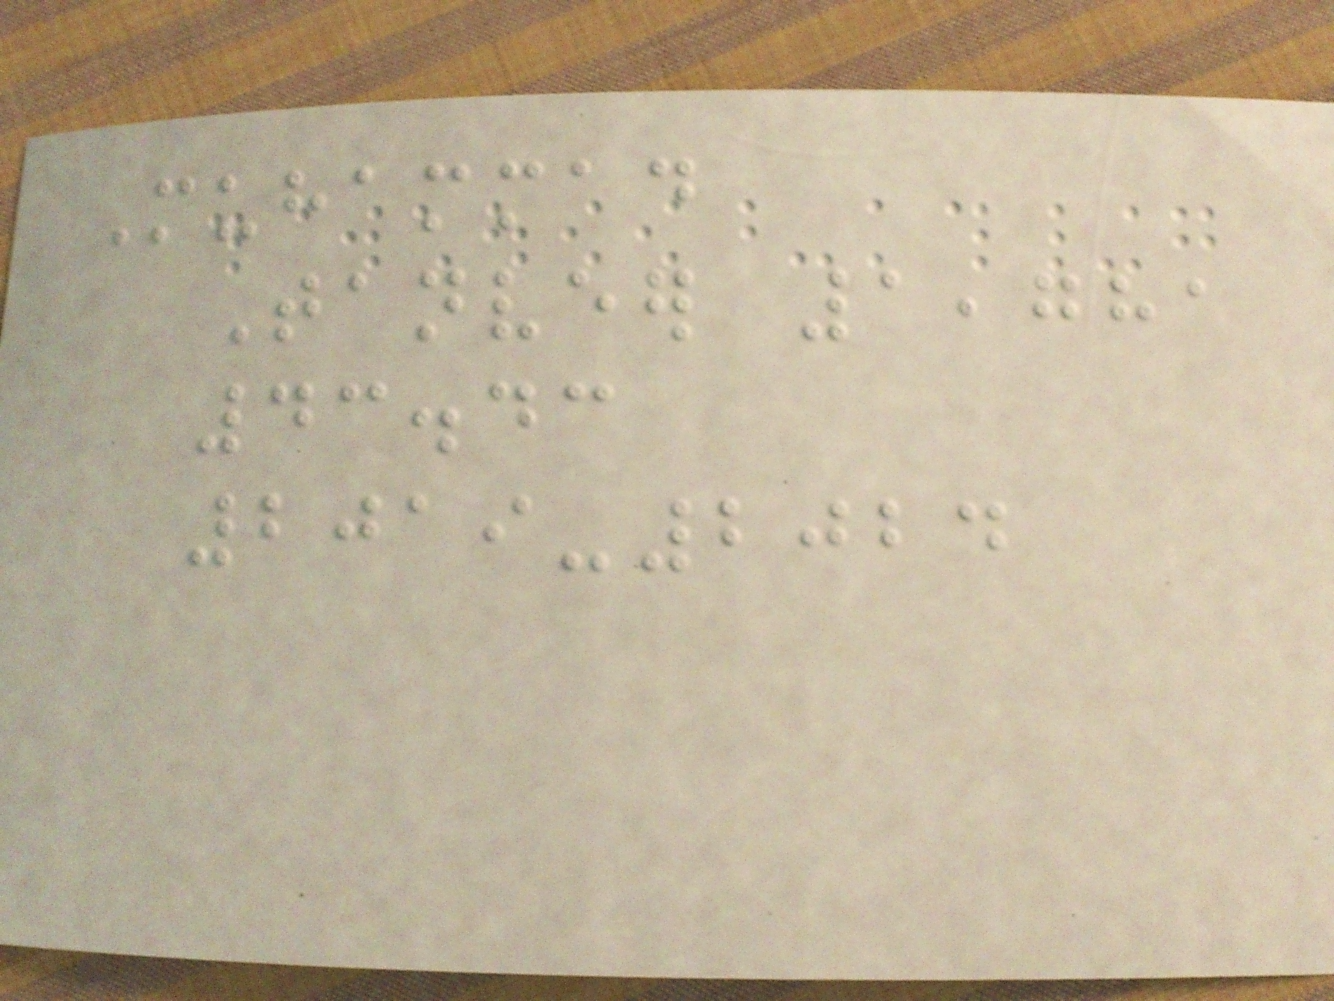Muhammad
Tanveer 1,781
43.43
2019-2024
